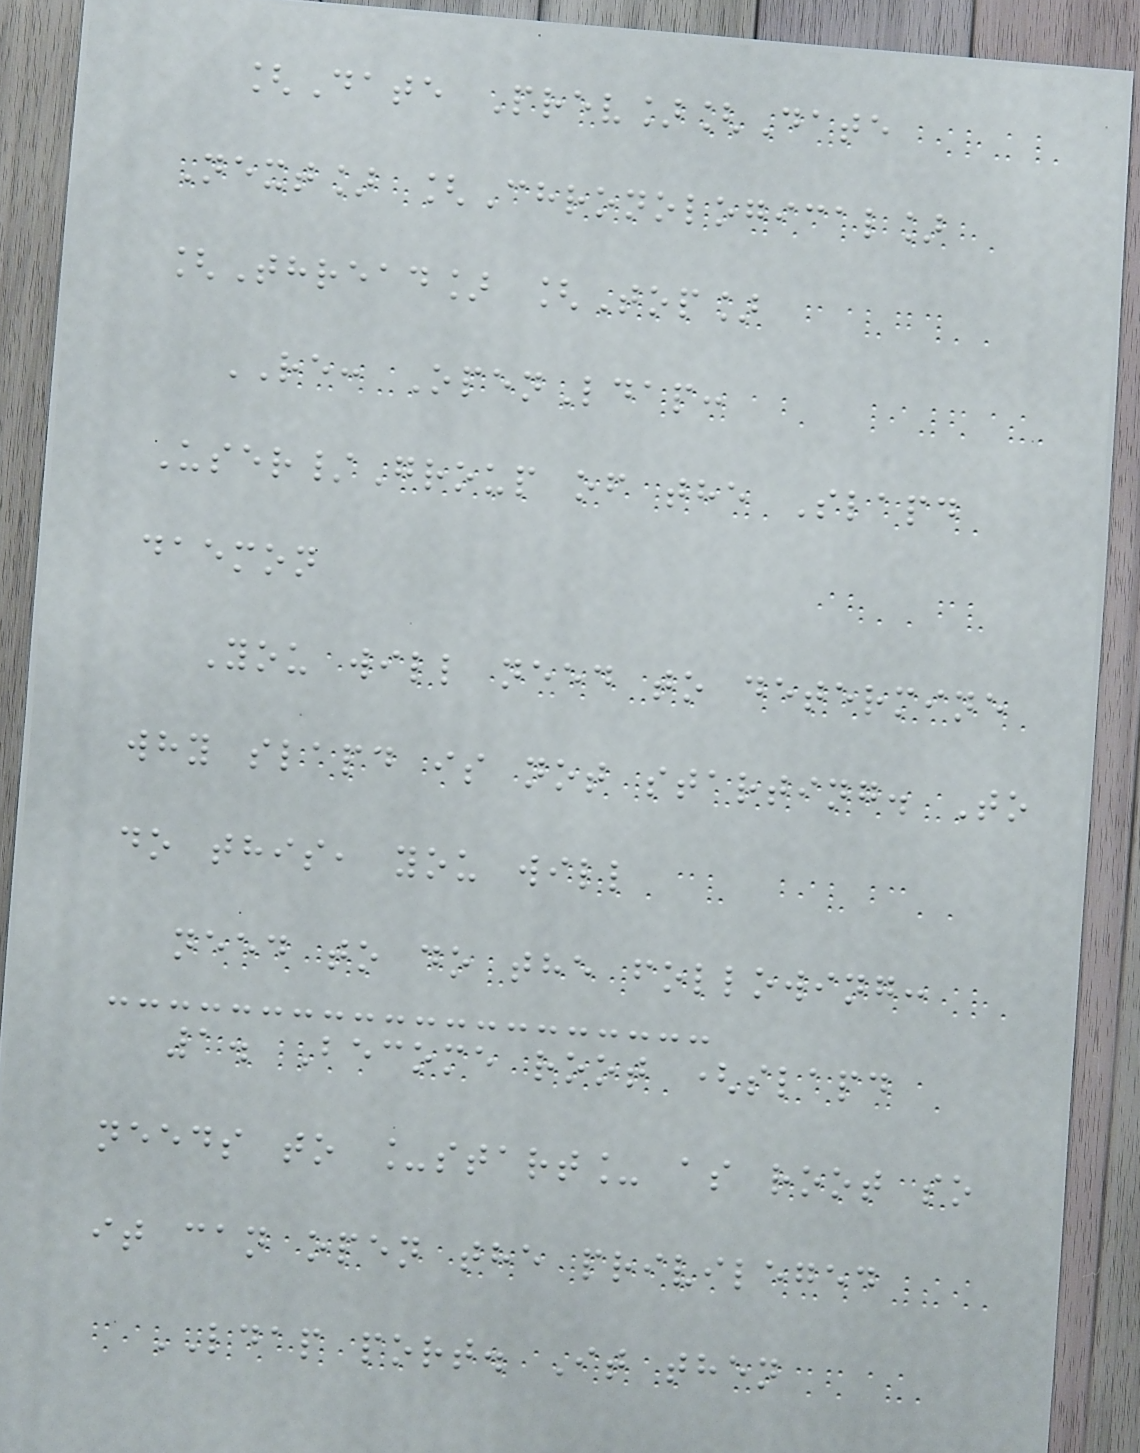[Date Prev][Date
Next] [Chronological]
[Thread] [Top]
RE: OpenLdap:
User/Group of the Slapd
daemon
You will need to determine
why slapd is not starting. To
do this, you will
need to do the following:
1. Become root (slapd
needs to _start_ as root so
it can open the privileged
LDAP port. It then
